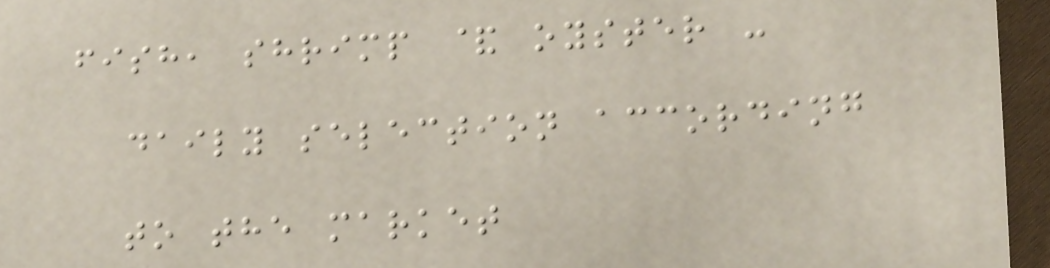fish, shrimp & oyster -
daily selection according
to the market
